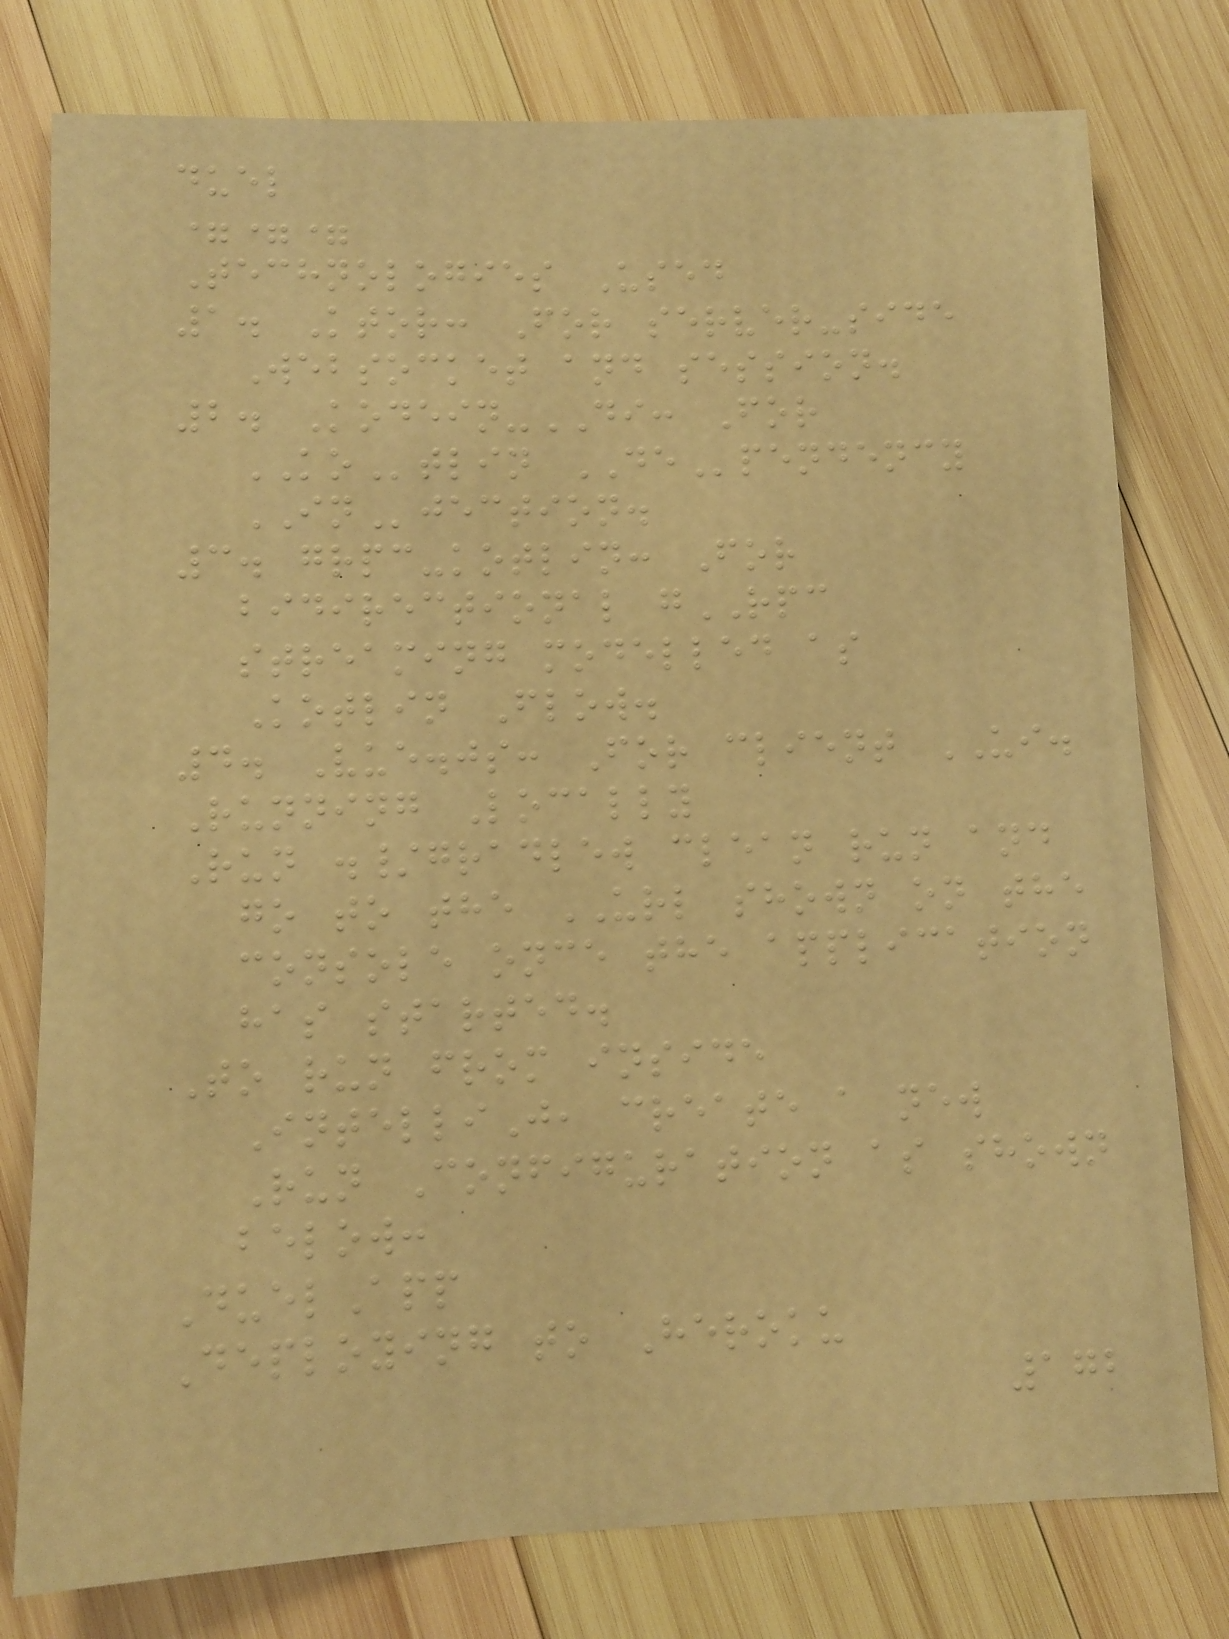duel
===
Technologies Used
1. Ktor: For server-side
Websocket and session.
2. Kodein-DI: For
KOtlin DEpendency
INjection.
3. grpc-kotlin: For
bidirectional gRPC
streaming modelled as
Kotlin Flow.
4. Vue.js: For client UI.
Running Locally
Run ./gradlew clean run and
go to the URL shown on the
console once the application
has started.
To run from inside
IntelliJ, create a new
Run Configuration as shown
below:
DuelApp
Deploying to Heroku
172
